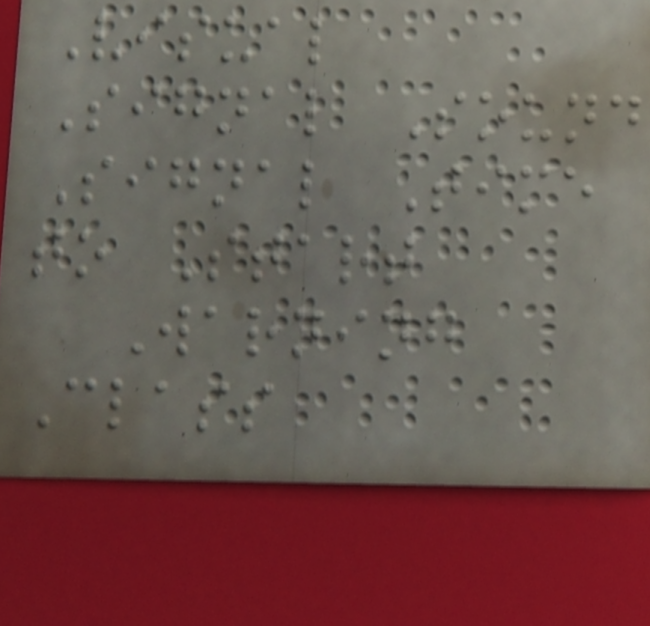Visual
Signal Sound
Signal Time
to Start
Warning
Class
